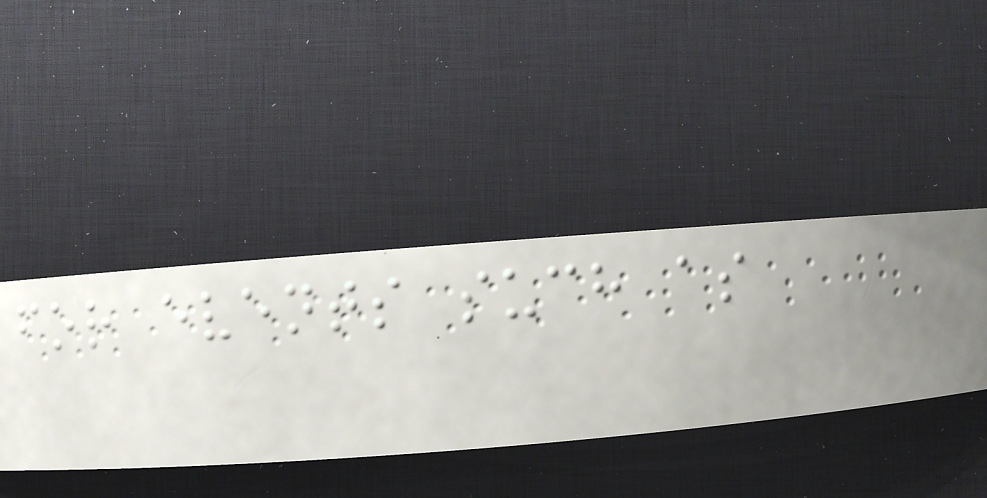for events such as
